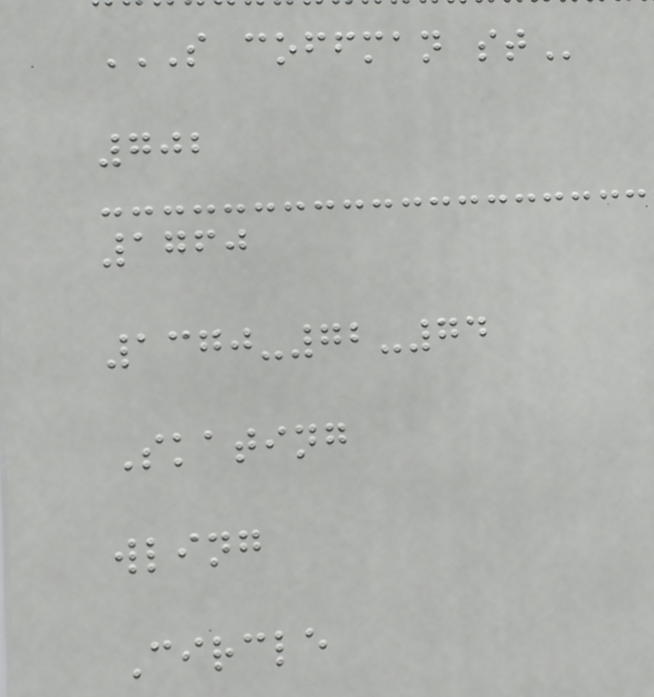S COFFMAN ST
702
1760
1370-72-74
Skating
wling
Circle
